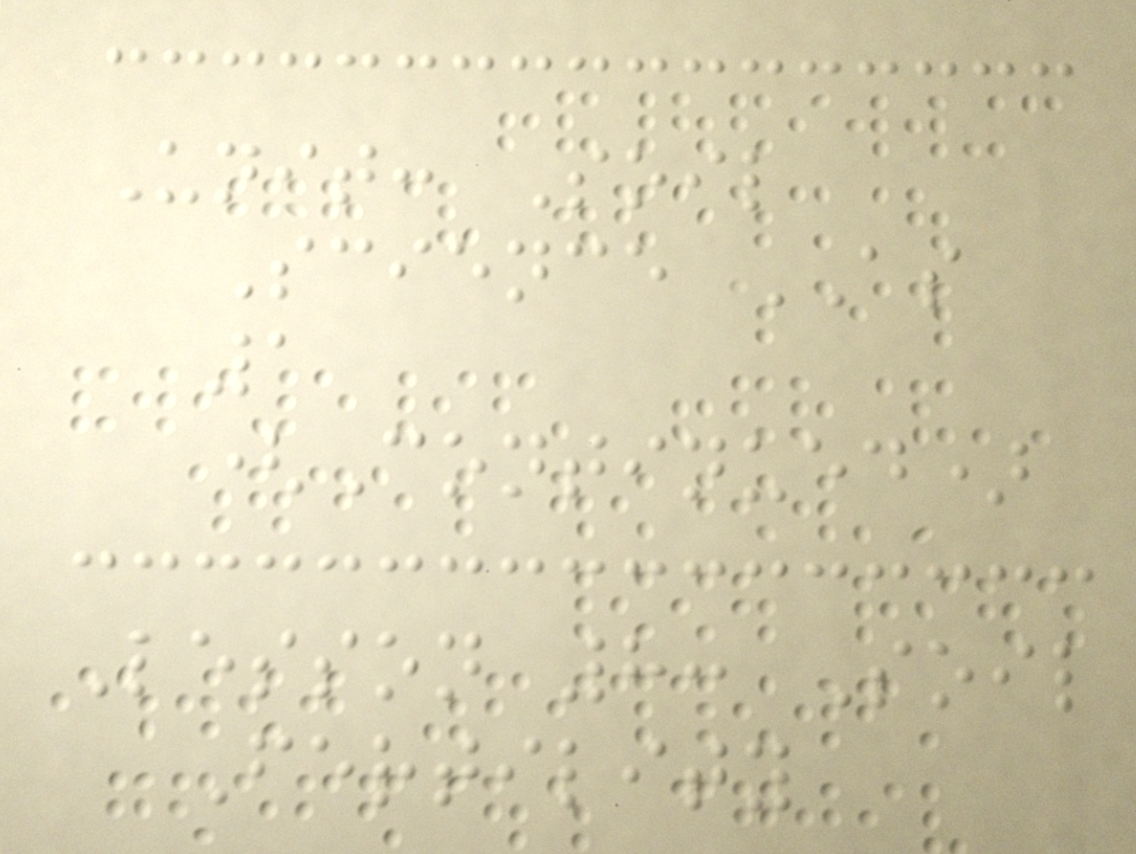Unit: Soil
Science AS
1
(Continued)
Lesson 8: Soil
Fertility
